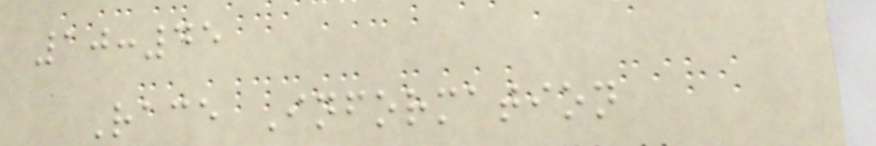10:45
Race Information
